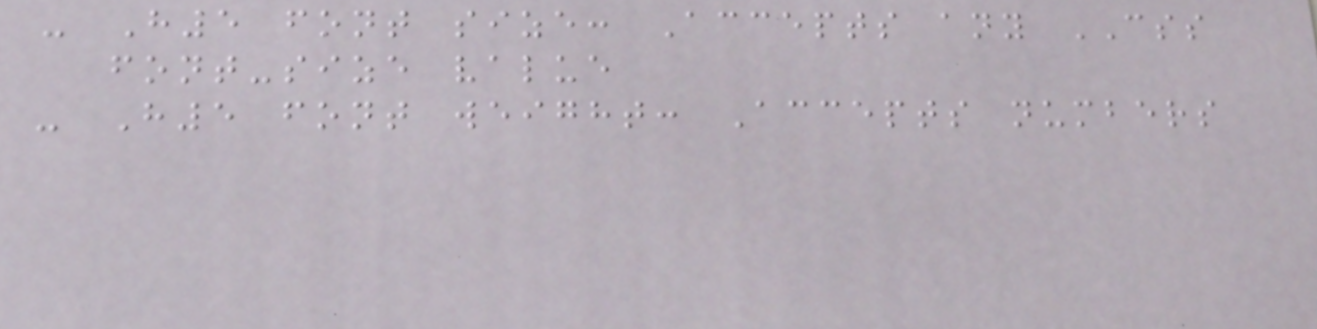- H5 font size: Accepts any CSS
font-size value
- H5 font weight: Accepts numbers
